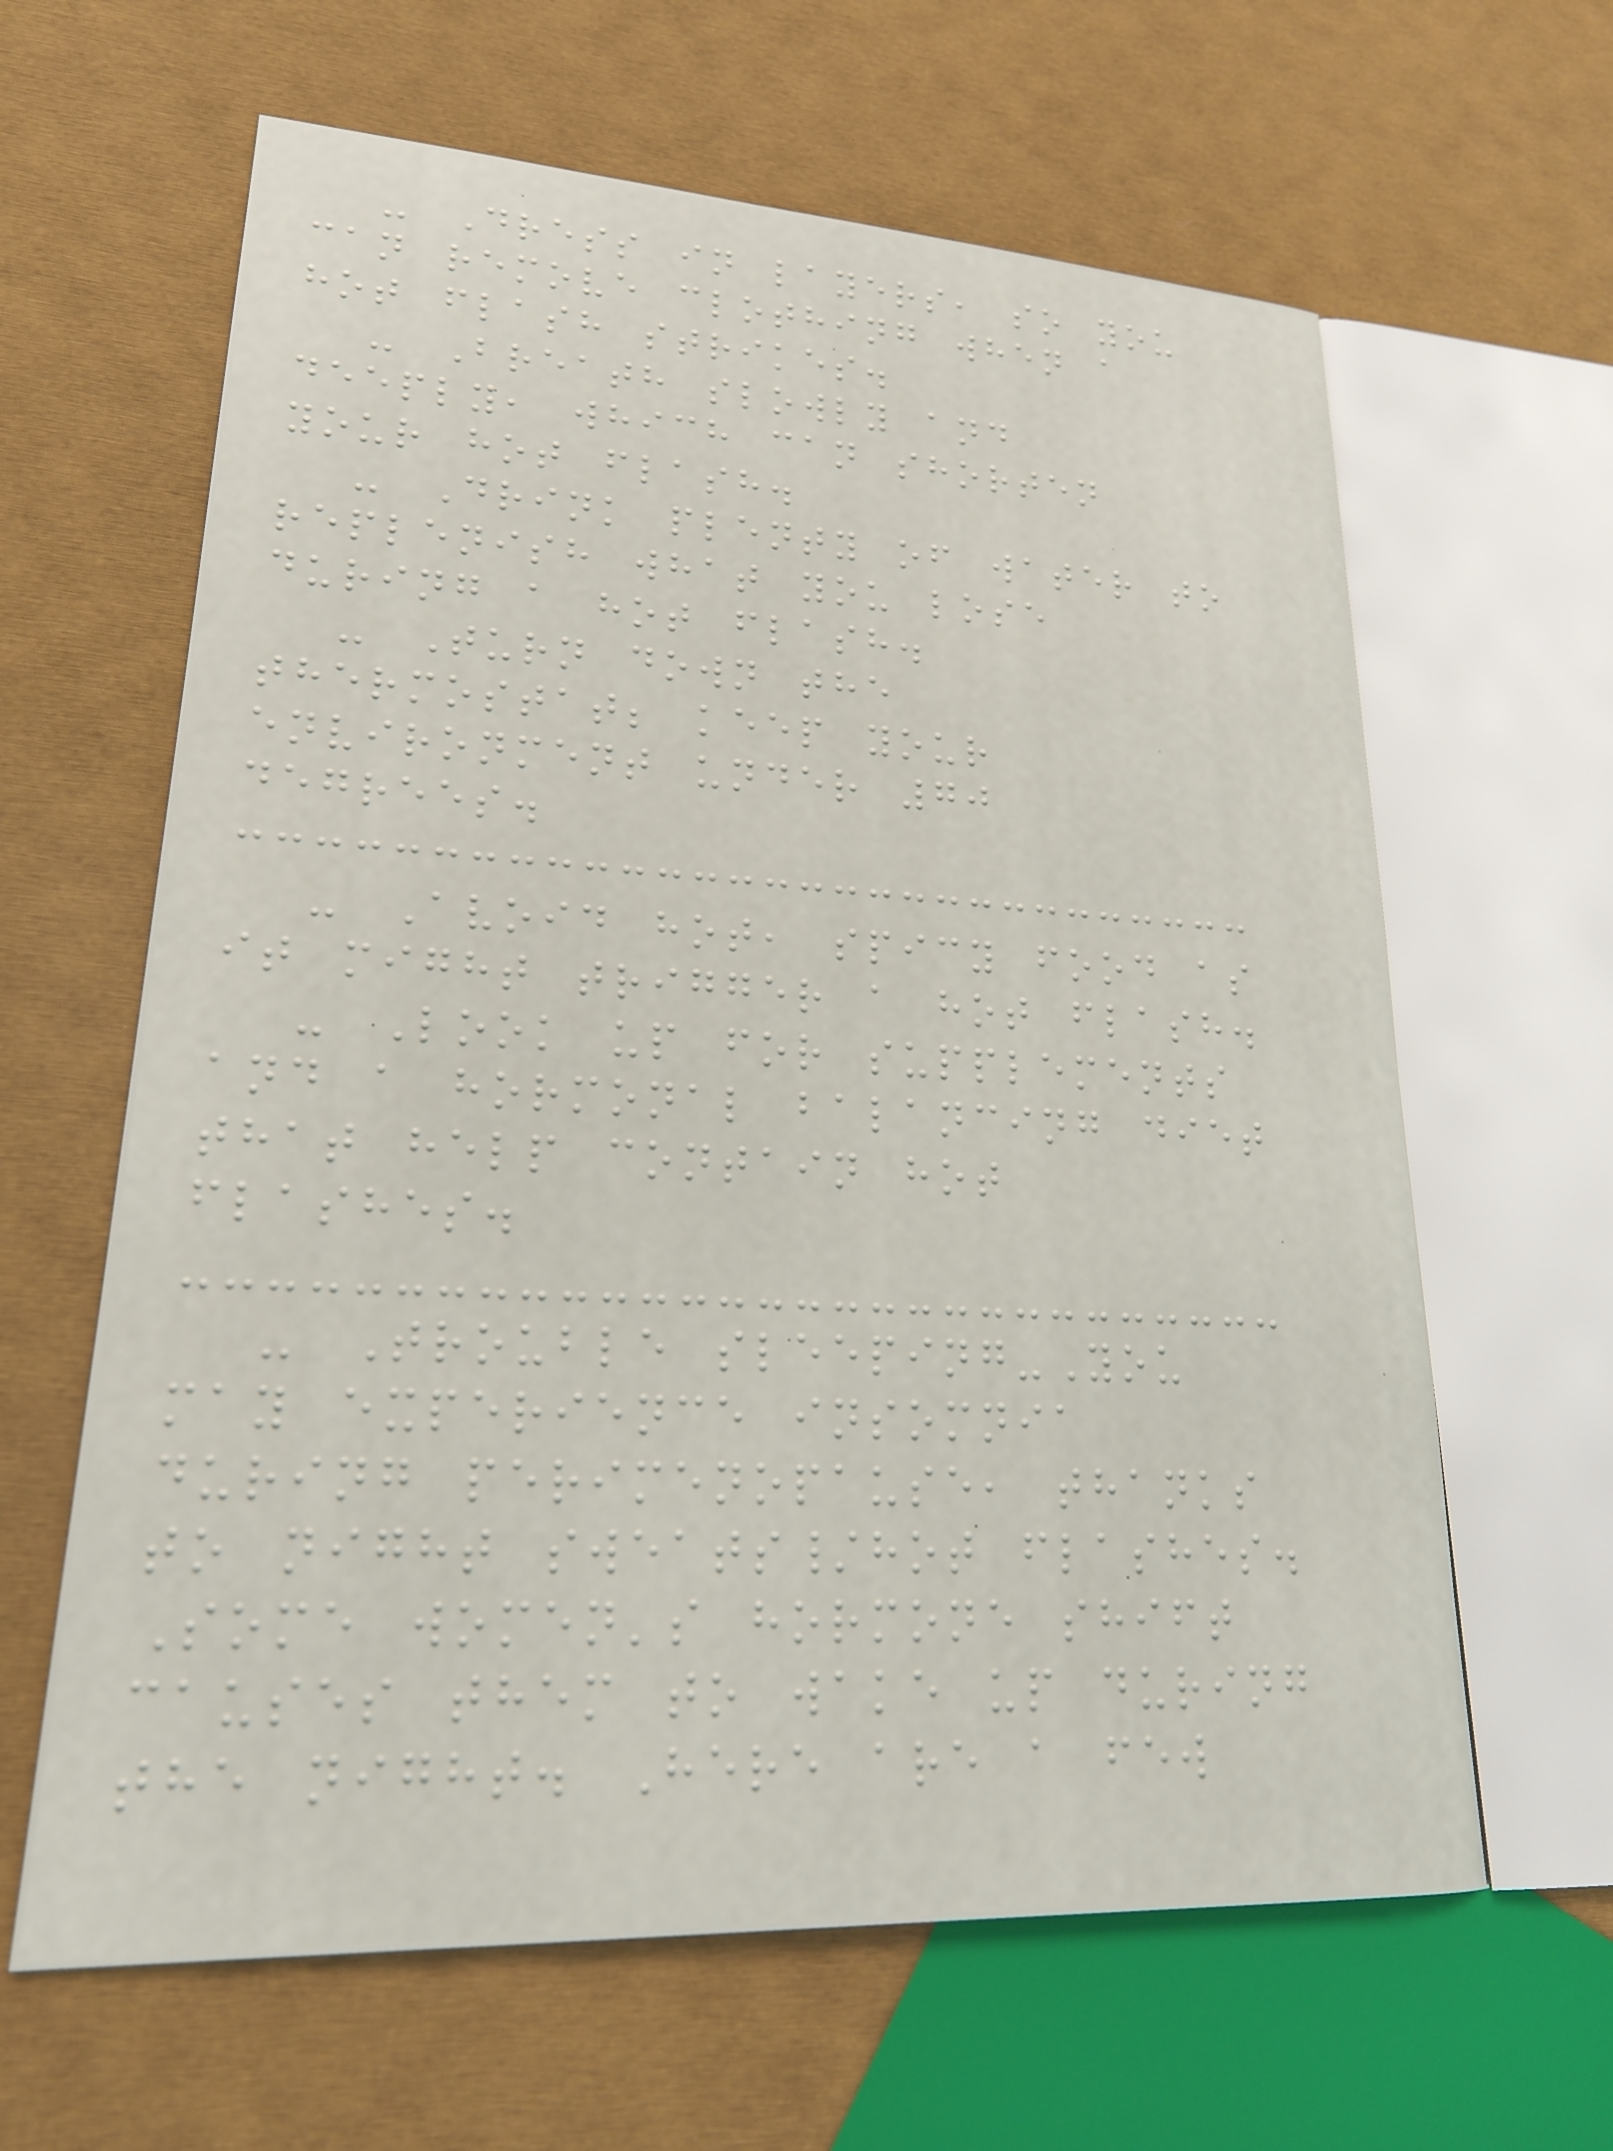- Dress in layers, so you
can remove clothing when a
hot flash strikes.
- Breath slowly and
deeply, which can shorten
your hot flash.
- Drink plenty of water to
replenish what you lose
during a hot flash.
- Turn down the
thermostat; keep your
environment under 70
degrees.
- Avoid hot, spicy food as
it might trigger a hot flash.
- Look up for supplements
and a hormonal balancing diet
that help contain hot
flashes.
- Trouble sleeping-You
may experience insomnia
during perimenopause, thanks
to night sweats/hot flashes.
Some women's hormone shift
causes them to wake up during
the night. Here are a few
